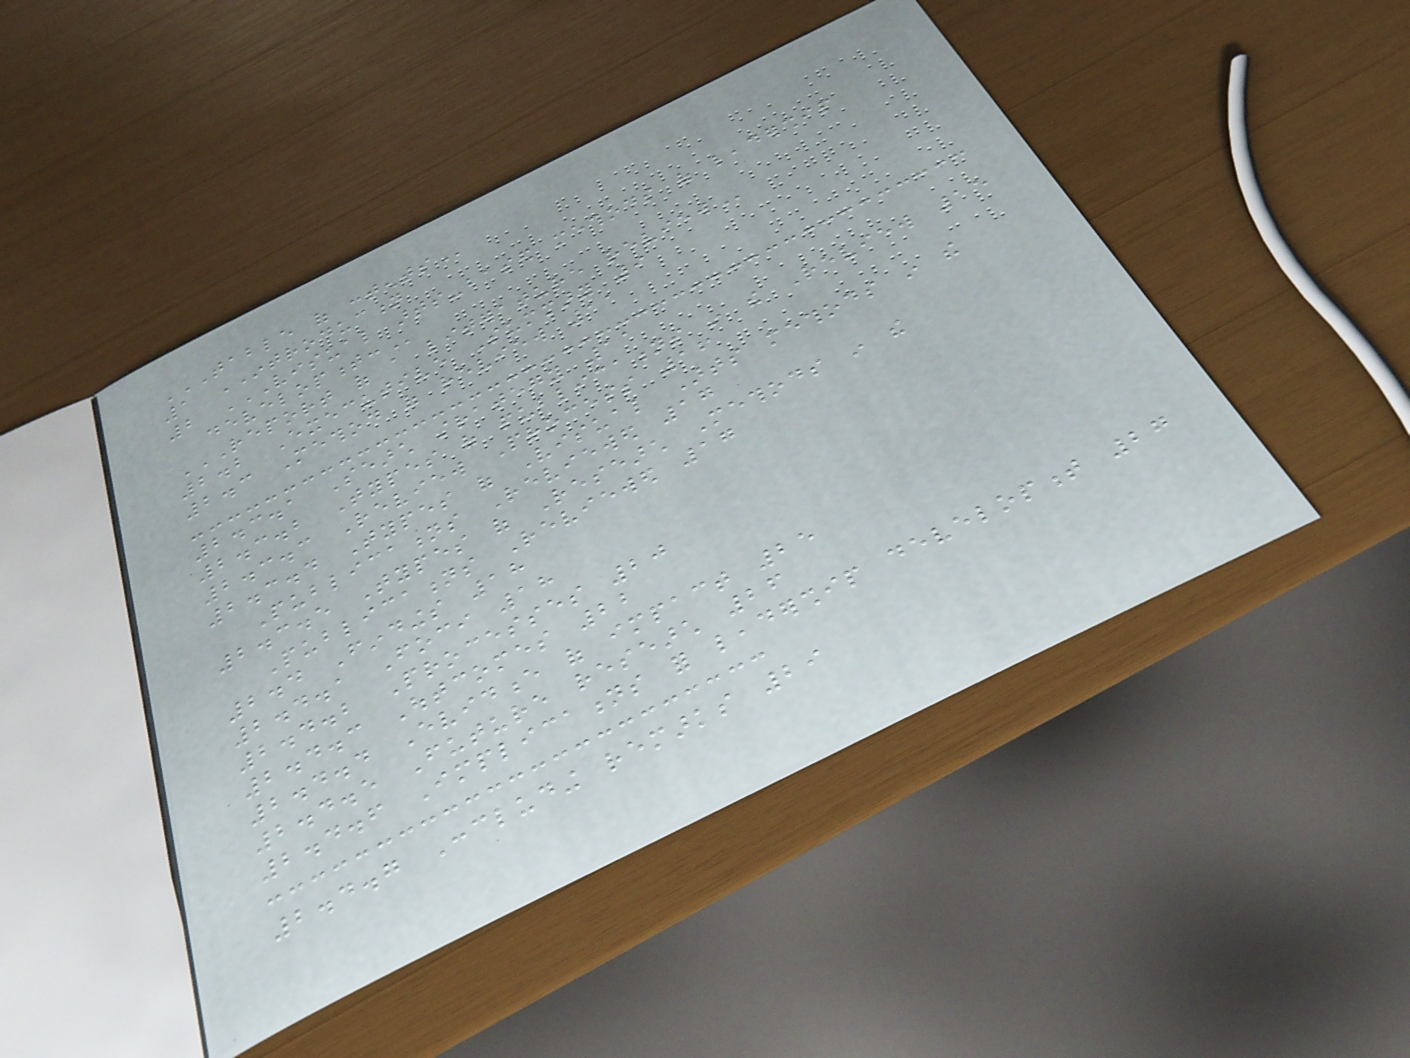TABLE OF CONTENTS
1 INTRODUCTION
2 VISUAL ARTS-BASED METHODS OF LEADERSHIP
DEVELOPMENT:
REPORT OF A LITERATURE REVIEW
2.2 Executive Summary 9
2.3 Method of review 11
2.3.1 Search strategy 11
2.3.2 Types of publications in the Review 15
2.3.3 Review Process 16
2.3.4 Types of Visual Arts methods in the
Publications Reviewed 17
2.3.5 Types of Research Methods in the
Publications Reviewed 17
2.4 Findings 18
2.4.1 Foci 18
2.4.2 Processes 20
2.4.3 Outcomes 22
2.4.4 Evidence of impact 25
2.4.5 Future research 26
2.4.6 Implications for leadership development 27
2.4.7 Concluding remarks 29
